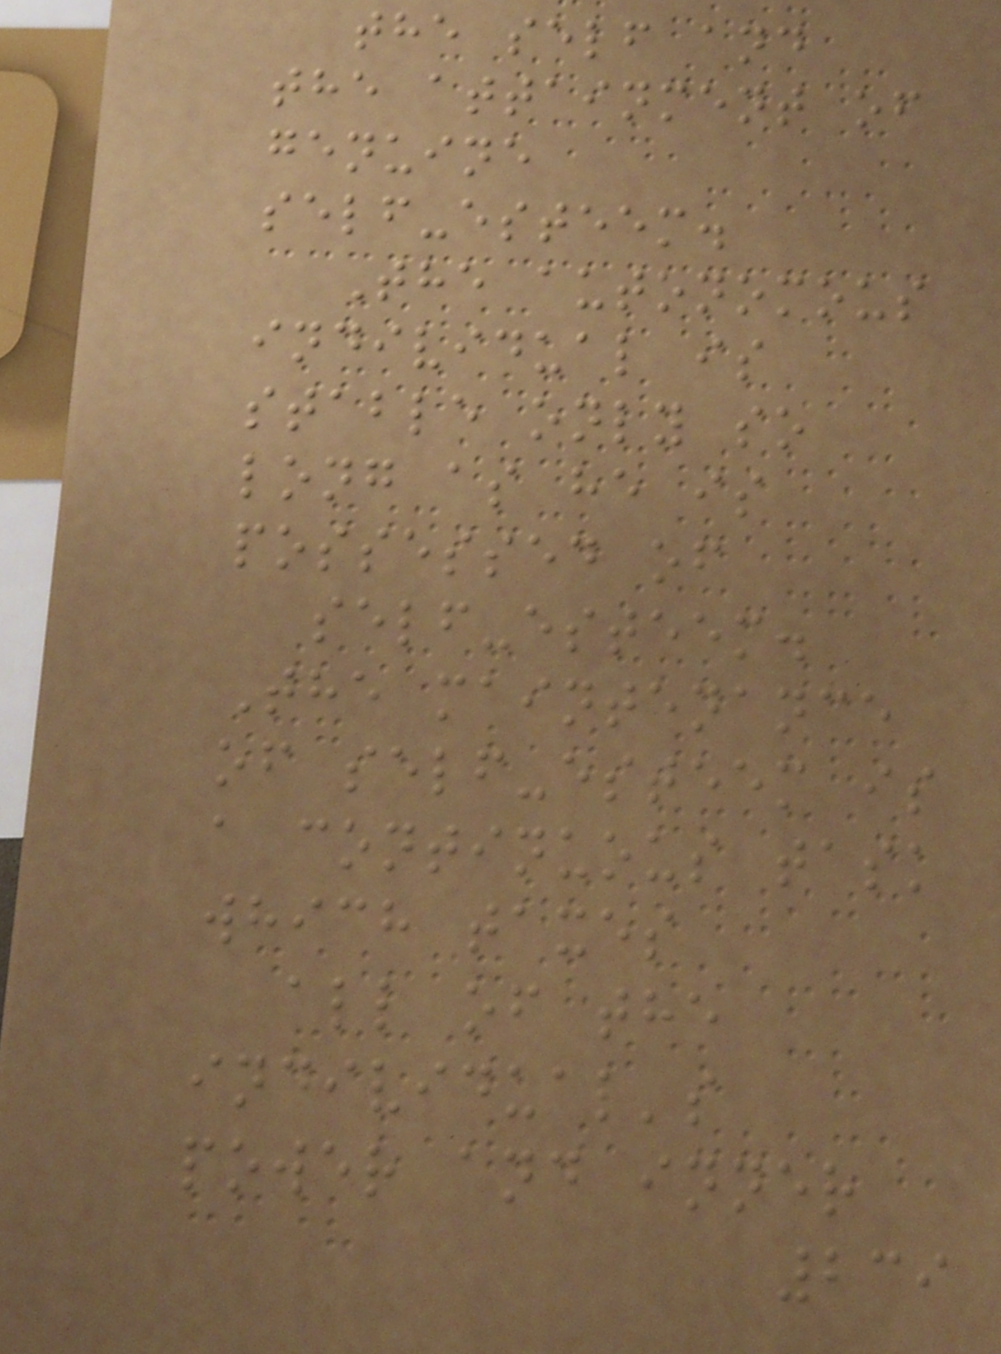the self and
the attainment of
genuine
self-esteem.
The autonomous
individual is
stable only so
long as he is
possessed of
self-esteem.
The maintenance
of self-esteem is
a continuous task
which taxes
all of the
individual's
power and inner
239
